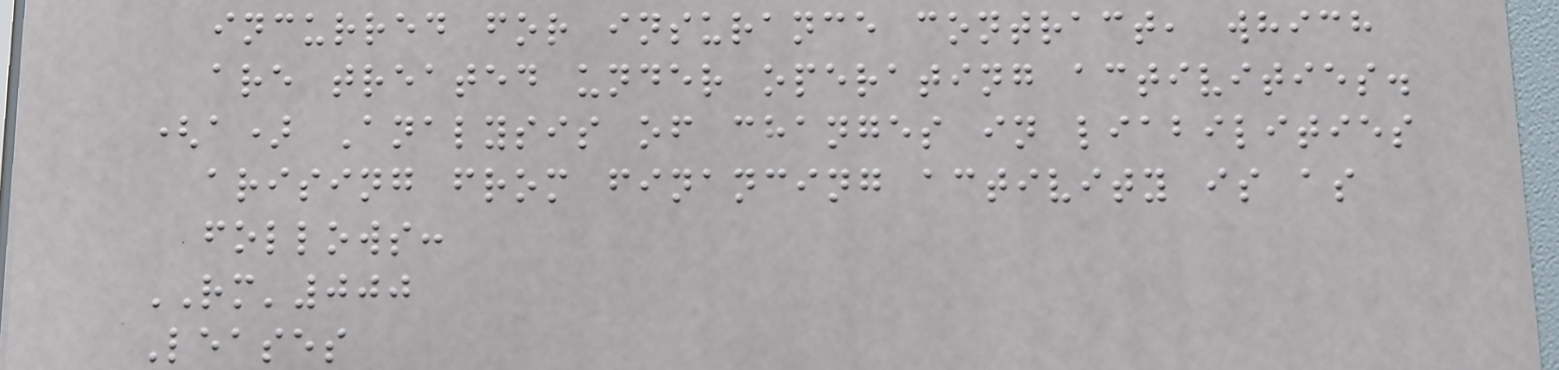incurred for insurance contract, which
are treated under operating activities.
(a) Analysis of changes in liabilities
arising from financing activity is as
follows:
RM'000
Leases
